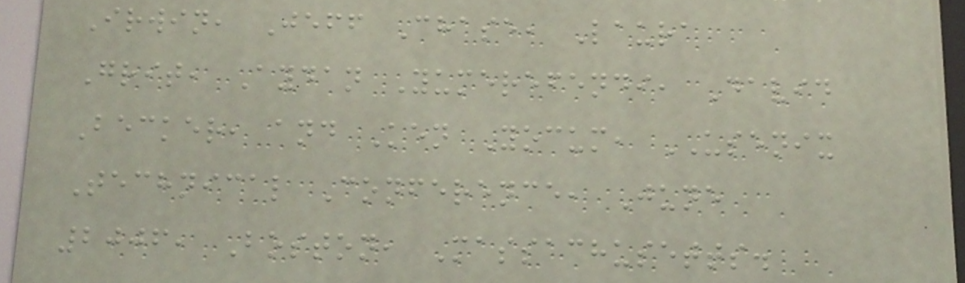Irwin, Jeff Chase, Laura
Grit, Aydan Yumerefendi, David
Becker, and Ken Yocum, USENIX
Technical Conference, June
2006, Boston, Massachusetts.
